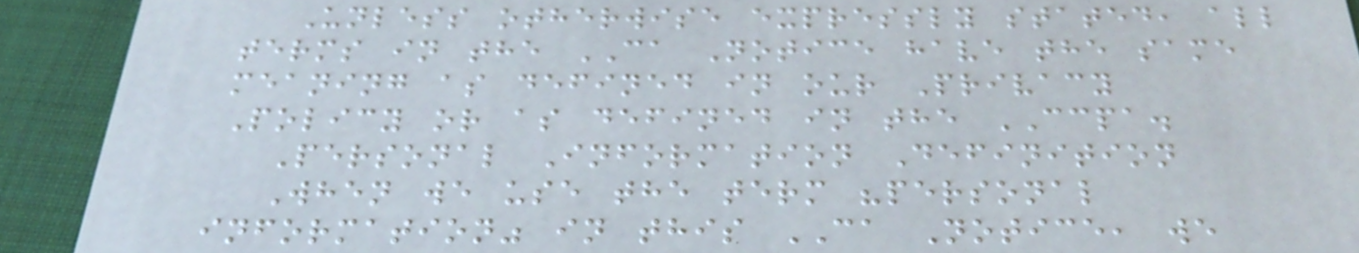Unless otherwise expressly stated, all
terms in the CA Notice have the same
meaning as defined in our Privacy
Policy or as defined in the CCPA.
Personal Information Definition
When we use the term "personal
information" in this CA Notice, we
